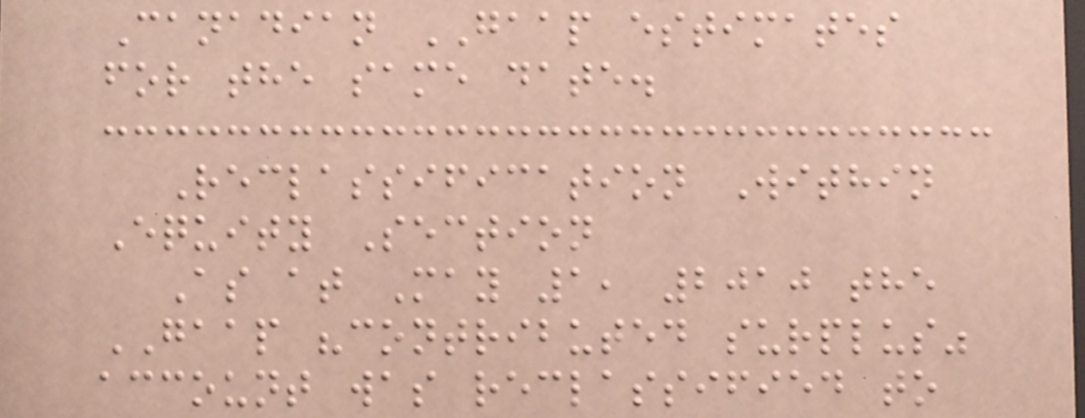Canadian GAAP estimates
for the same date.
Reclassification Within
Equity Section
As at May 1, 2010 the
GAAP "contributed surplus"
account was reclassified to
